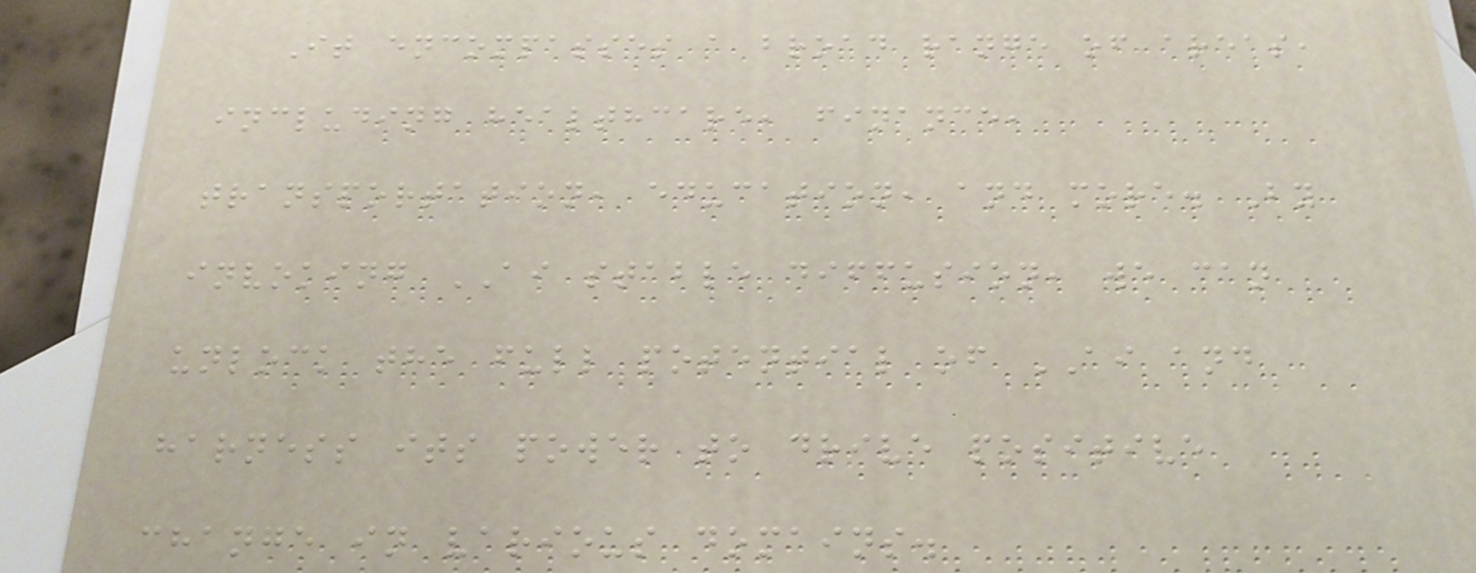It encompasses a broad range of areas,
including healthcare, finance,
transportation, education, and more. By
invoking AI stable diffusion, we can
unlock the full potential of AI and
harness its power to drive positive
change in various domains.
